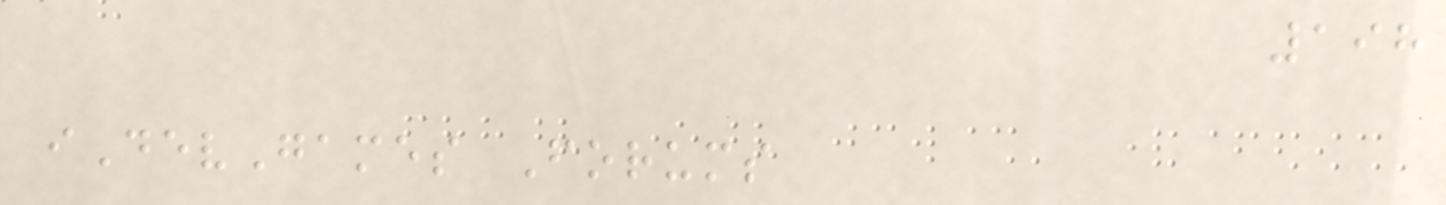198
iDevGames Forums
